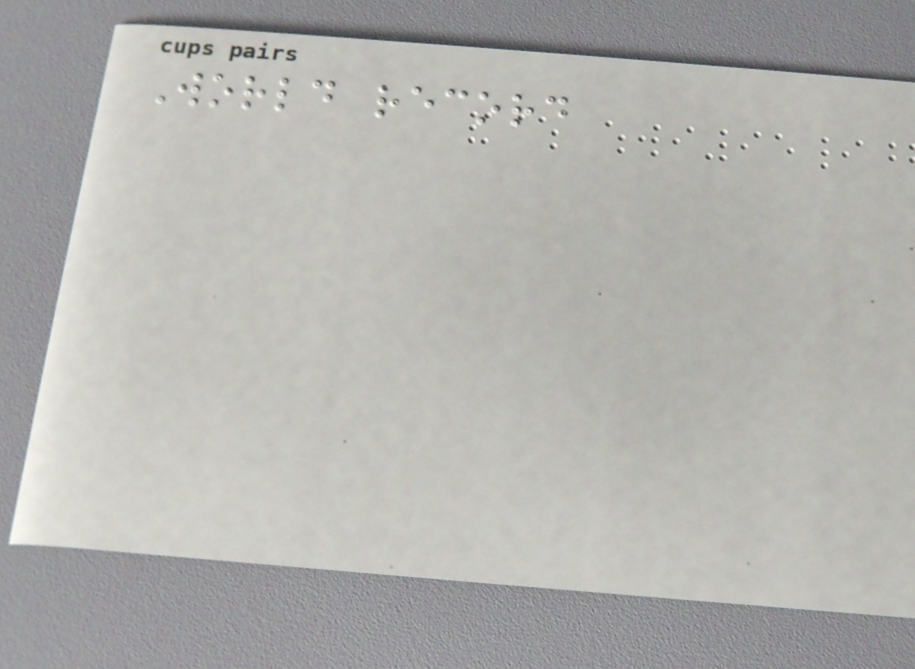World record
